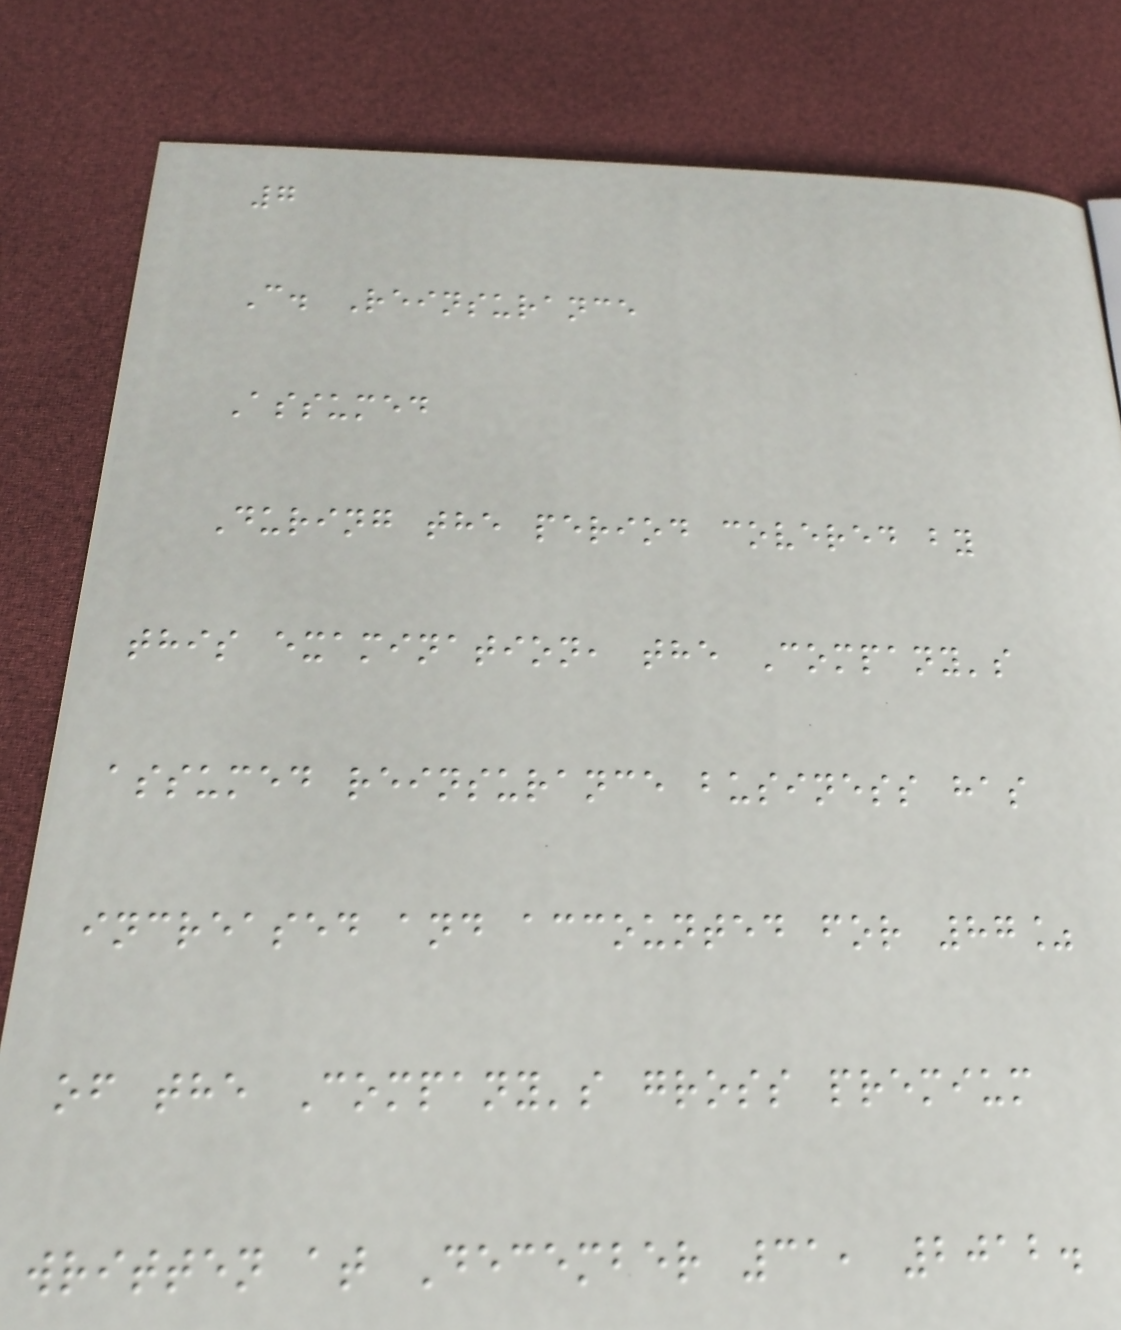7
C. Reinsurance
Assumed
During the period covered by
this examination, the Company's
assumed reinsurance business has
increased and accounted for 87%
of the Company's gross premium
written at December 31, 2012.
